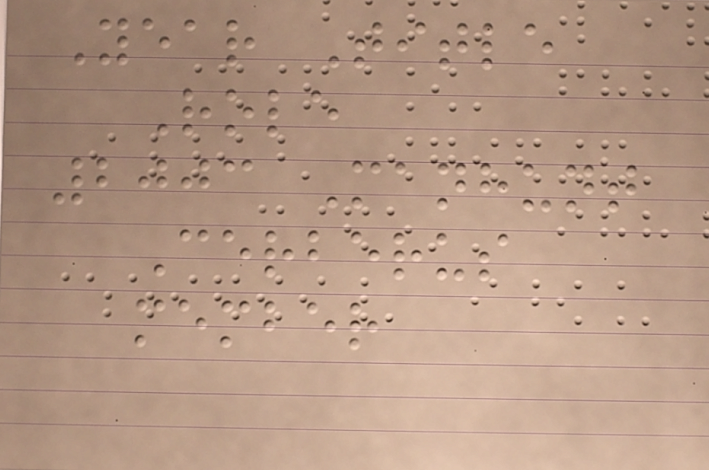Year Title
Role
2003 Manhunt
Cerberus
member
